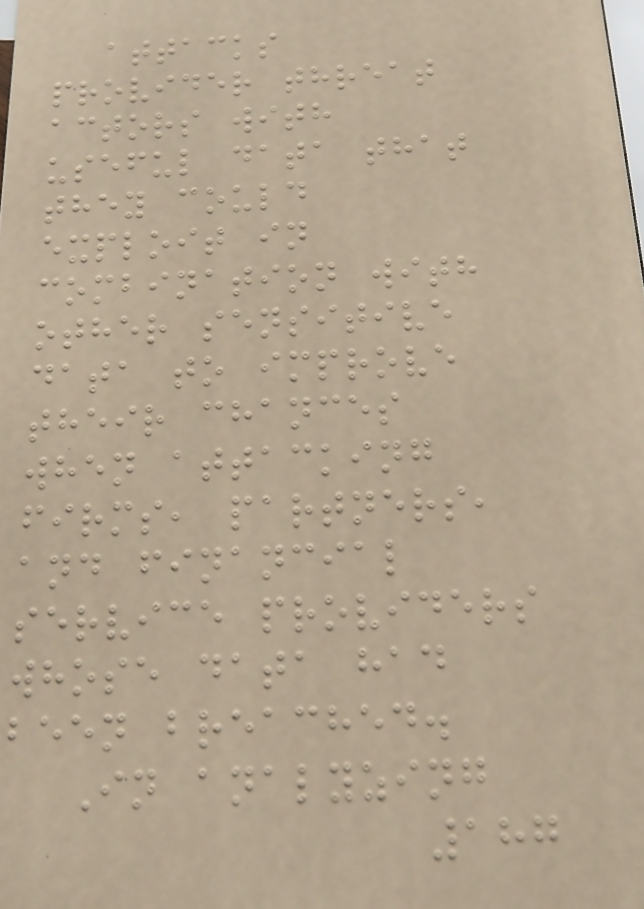attacks
provider threat
actors with
useful data that
they could
exploit in
combination with
other sensitive
data to improve
their chances
when attacking
firms, partners,
and financial
service providers
whose data had
been breached.
In analyzing
187
